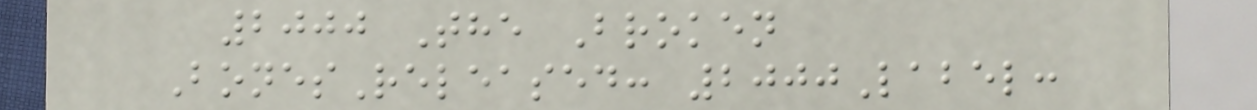2000 The Broken
BonesReleased: 2000Label:
